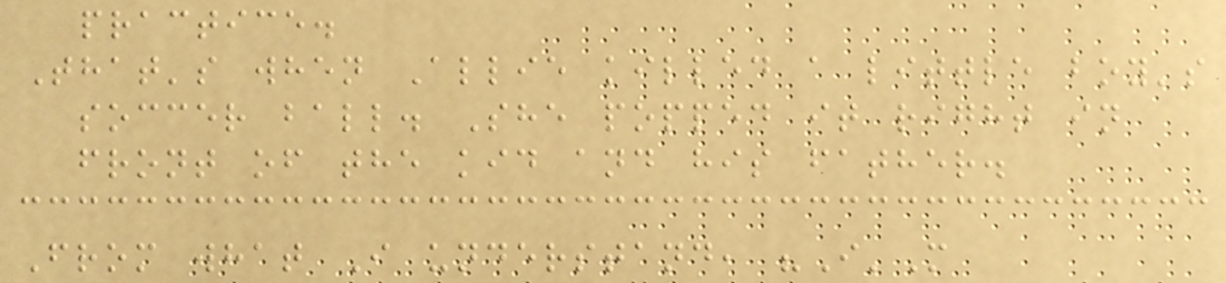practice.
That's when Allie killed a little boy's
soccer ball. She popped it right in
front of the kid and his father.
From what I understand, "I'M
